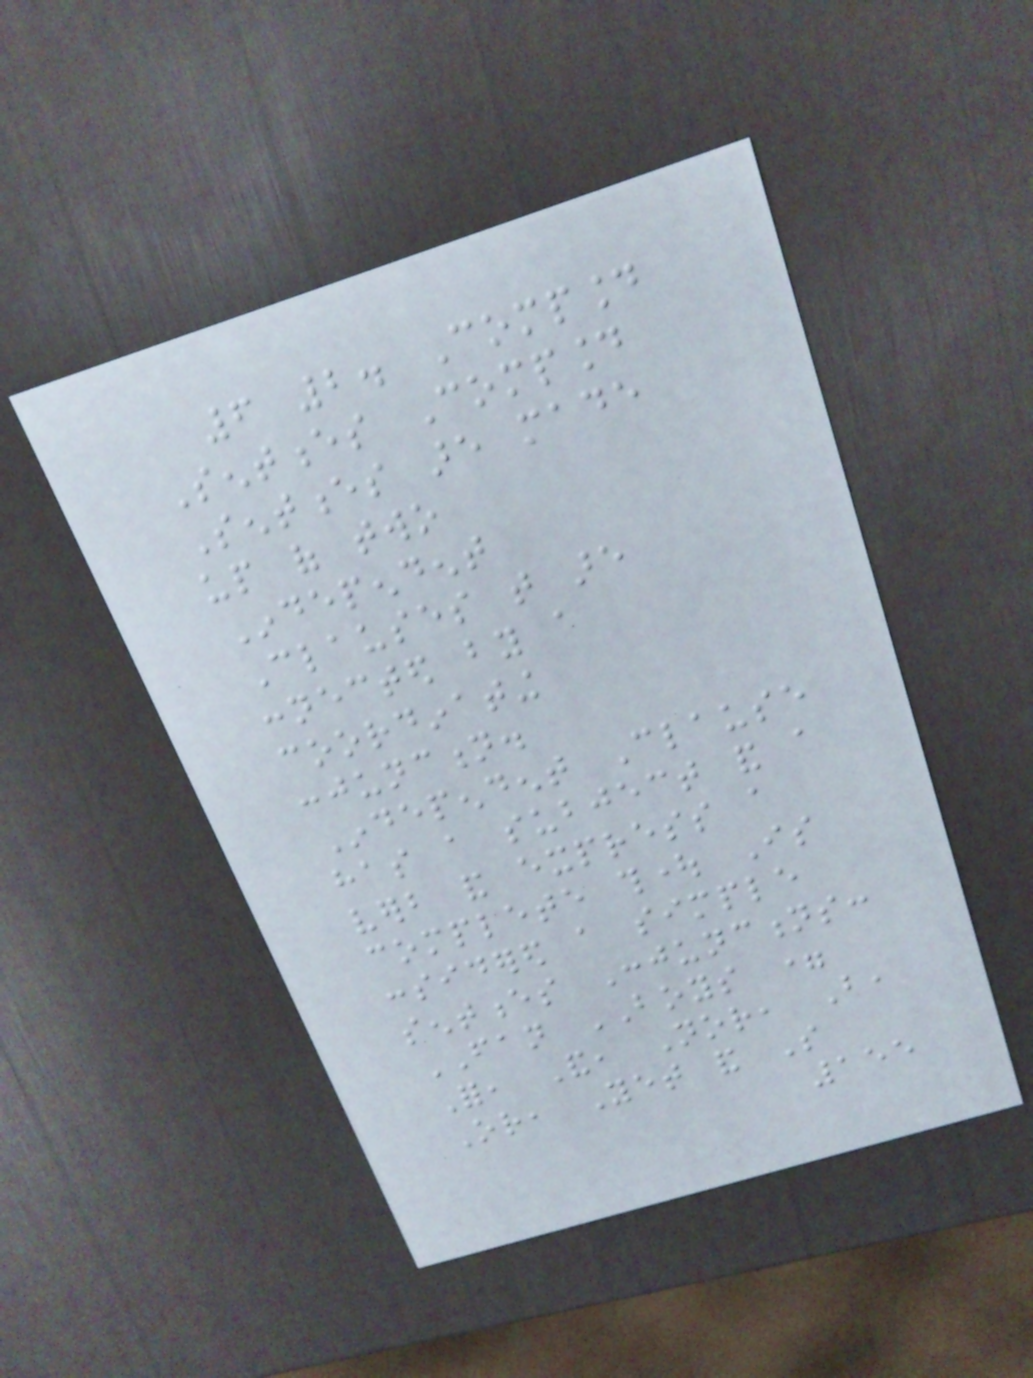6 2. Compound
Sentences Compound
Sentences are made
up of two
Independent
Clauses that are
connected by a
coordinating
conjunction.
Independent Clause
has a subject and a
verb and express a
complete thought Is
considered a simple
sentences Conjunctions:
FAN BOYS =
For, And, Nor, But,
Or, Yet and So
155
